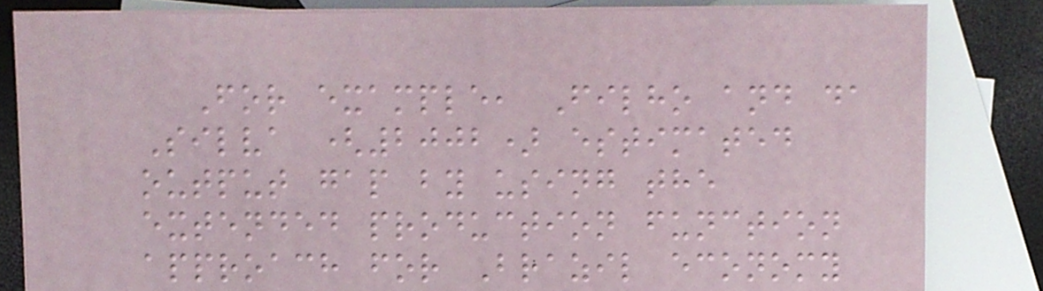For example, Filho and da
Silva (2002) estimated
output gap by using the
extended production function
approach for Brazil economy
